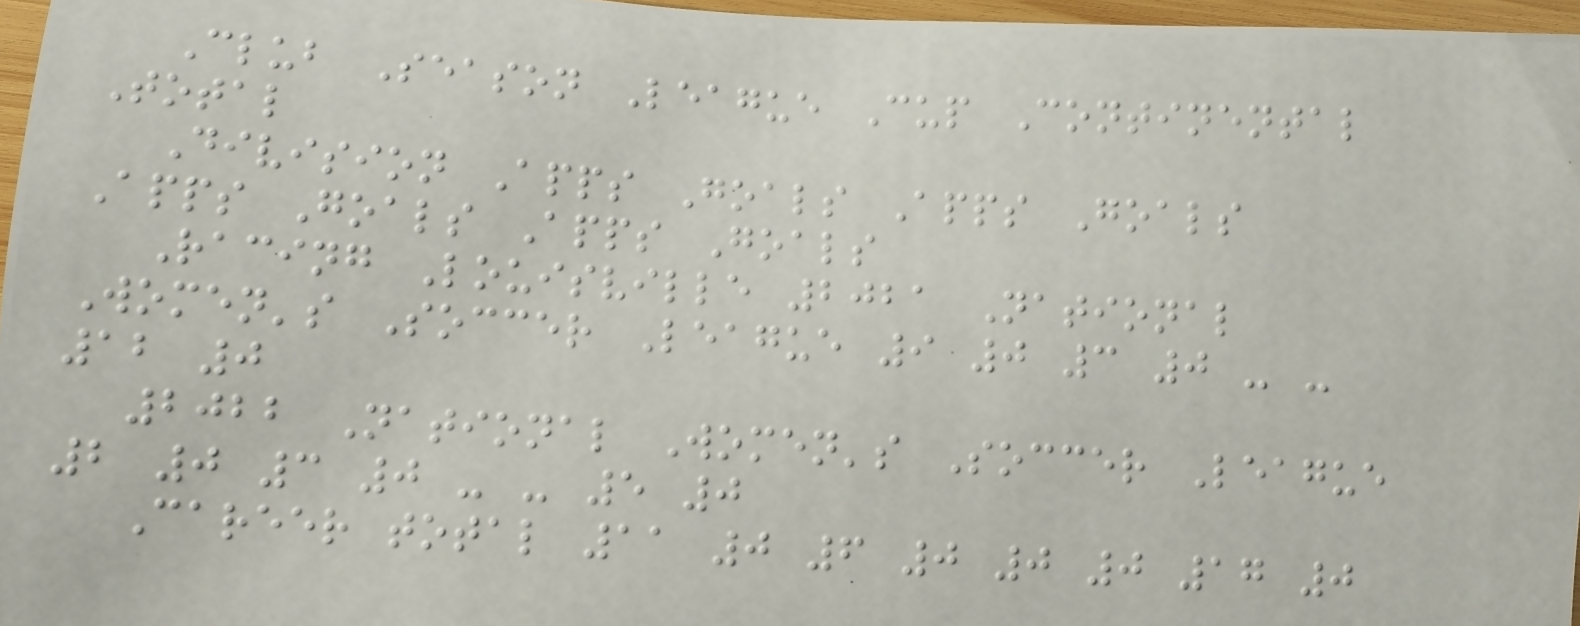Club Season League Cup Continental
Total
Division Apps Goals Apps Goals
Apps Goals Apps Goals
Racing Louisville 2021 National
Women's Soccer League 9 0 3 0 - -
12 0
2022 National Women's Soccer League
2 0 3 0 - - 5 0
Career total 11 0 6 0 0 0 17 0
